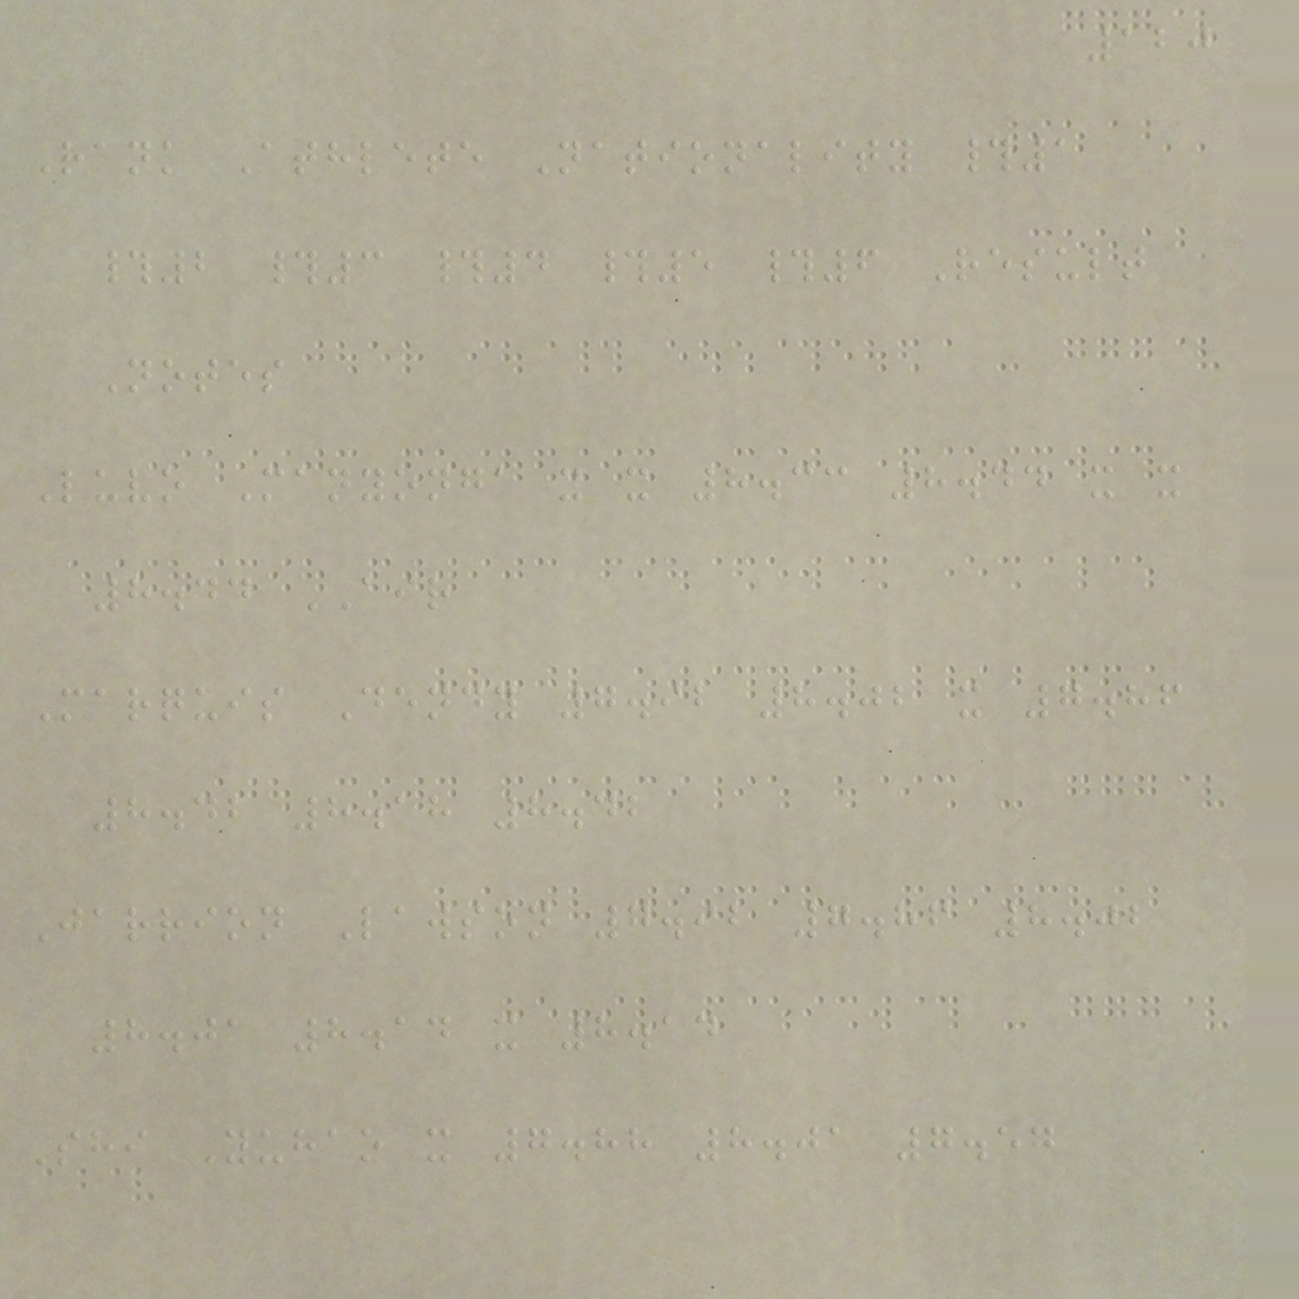120
Rank Athlete Nationality #1
#2 #3 #4 #5 #6 Result
Notes
Luvo Manyonga x x 8.33 8.44 x x
8.44 AIR
Marquis Dendy 7.92 8.02 x 7.86
8.42 8.18 8.42
Jarrion Lawson 7.92 7.86 8.02
8.01 8.14 x 8.14
Shi Yuhao x 7.88 8.01 7.57
